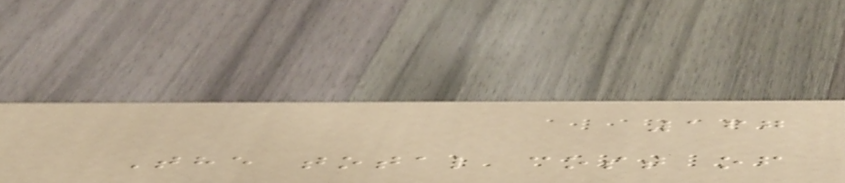167
The total cost of
